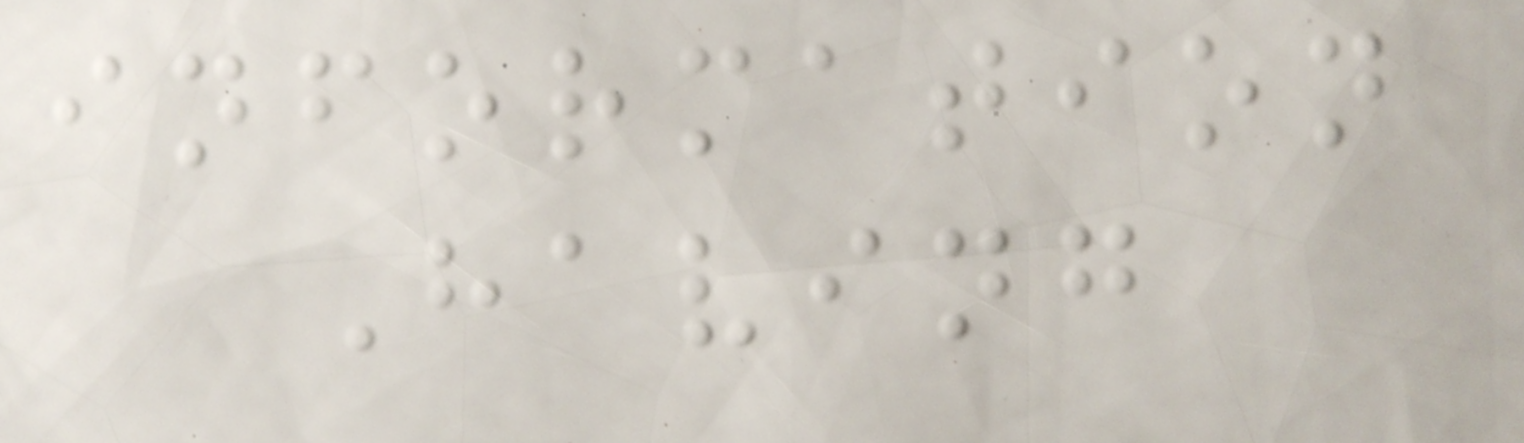information
Having
